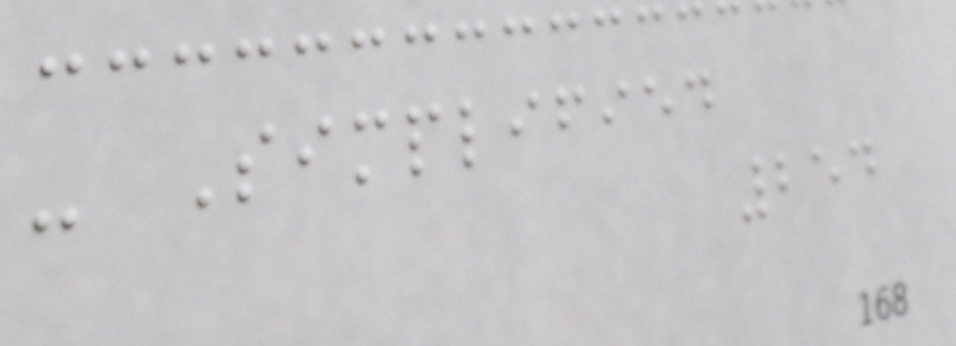- Simplified
254
